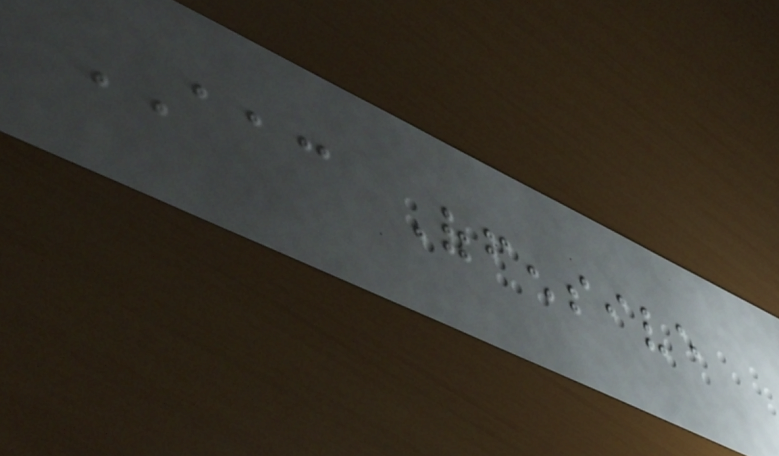AAC Offensive
